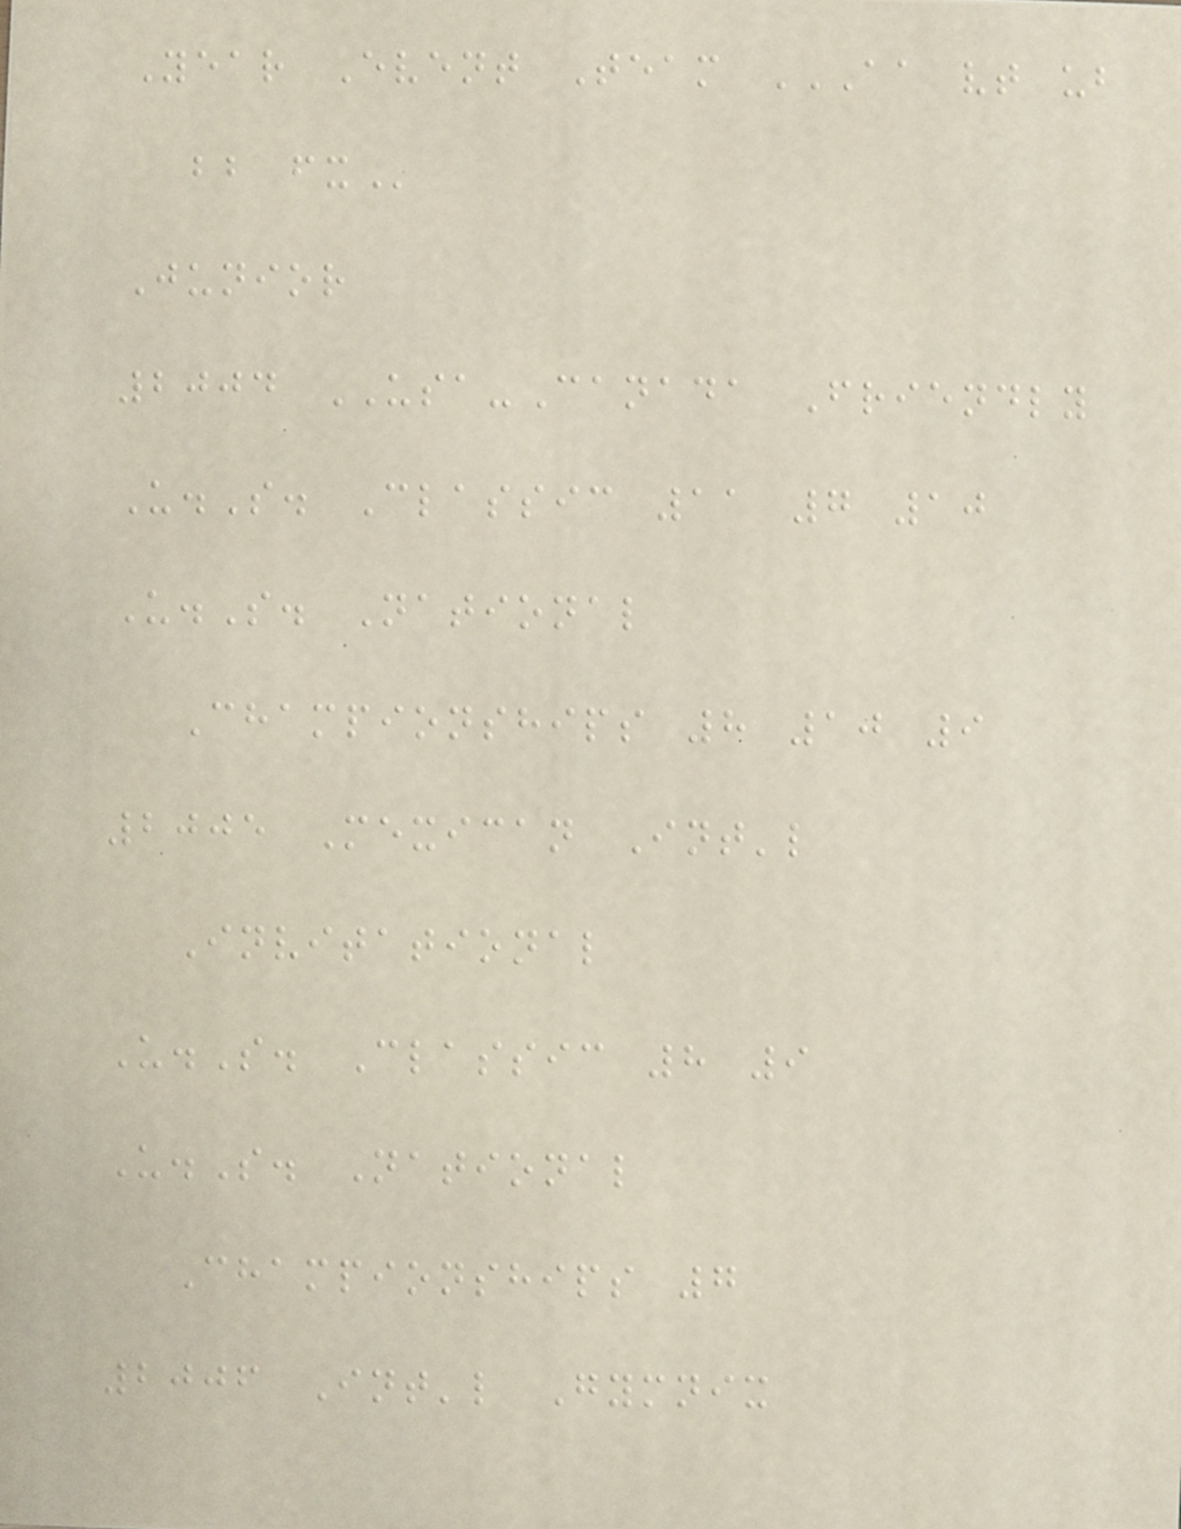Year Event Team AA VT UB
BB FX
Junior
2004 USA-Canada Friendly
U.S. Classic 11 7 10
U.S. National
Championships 8 10 9
2005 Mexican Int'l
Invitational
U.S. Classic 8 9
U.S. National
Championships 7
2006 Int'l Gymnix
